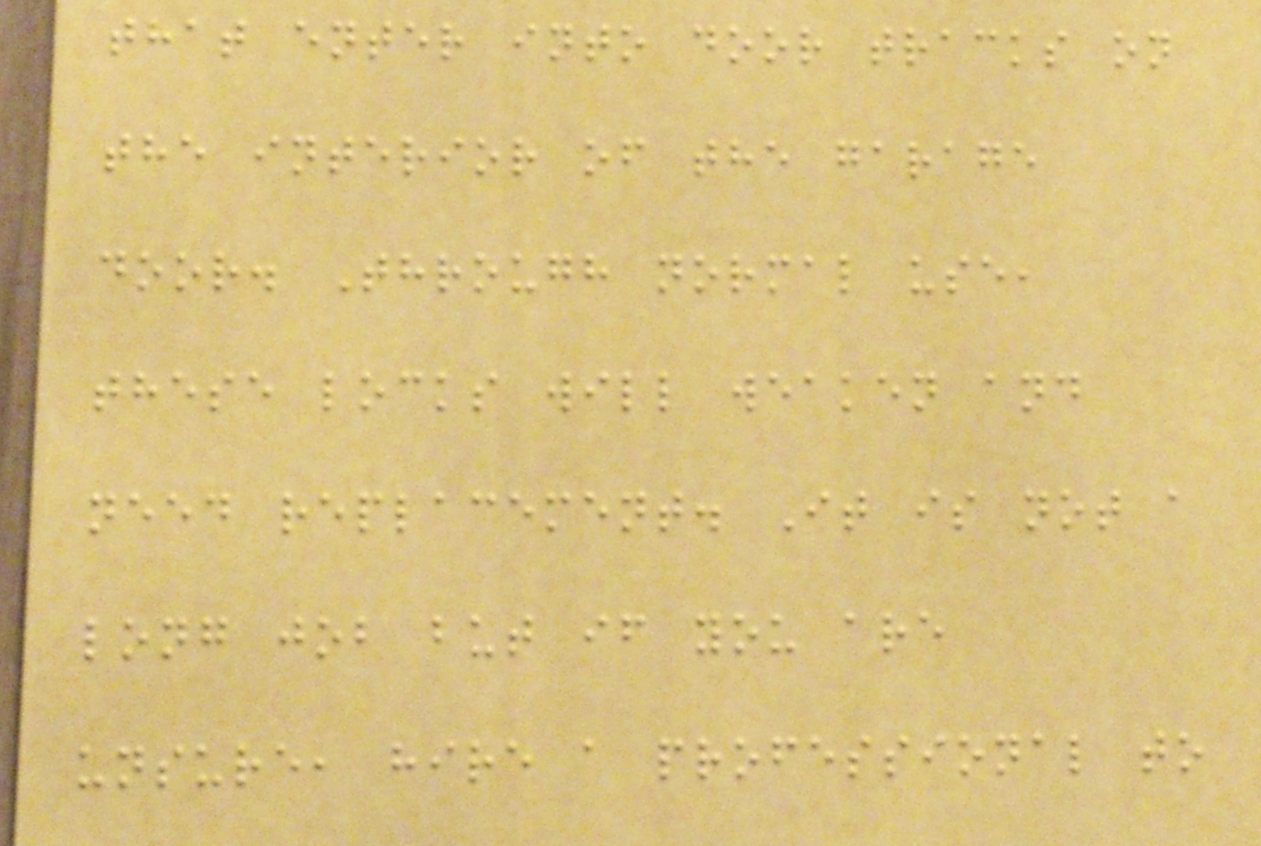that enter into door tracks on
the interior of the garage
door. Through normal use,
these locks will weaken and
need replacement. It is not a
long job but if you are
unsure, hire a professional to
